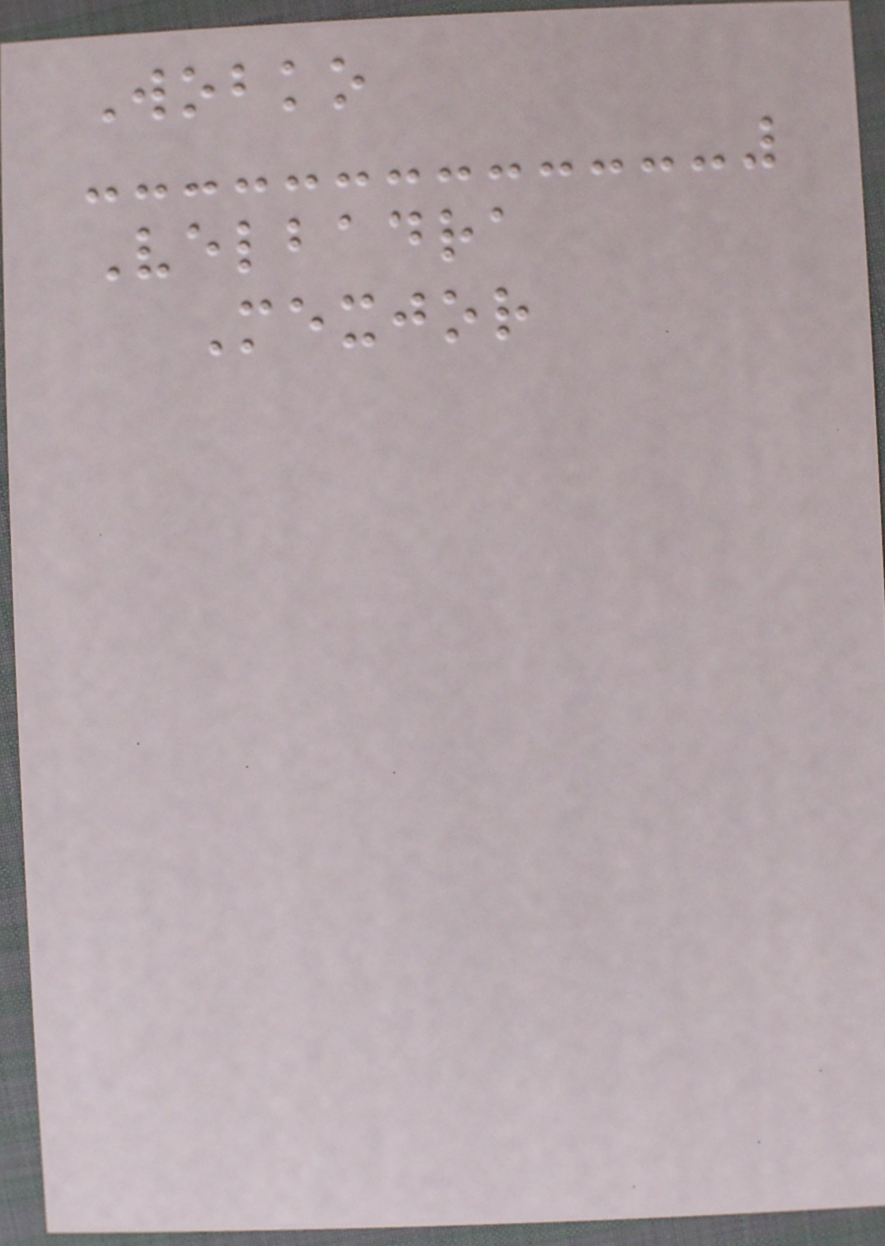Wobko
Velbadra
Mexjor
